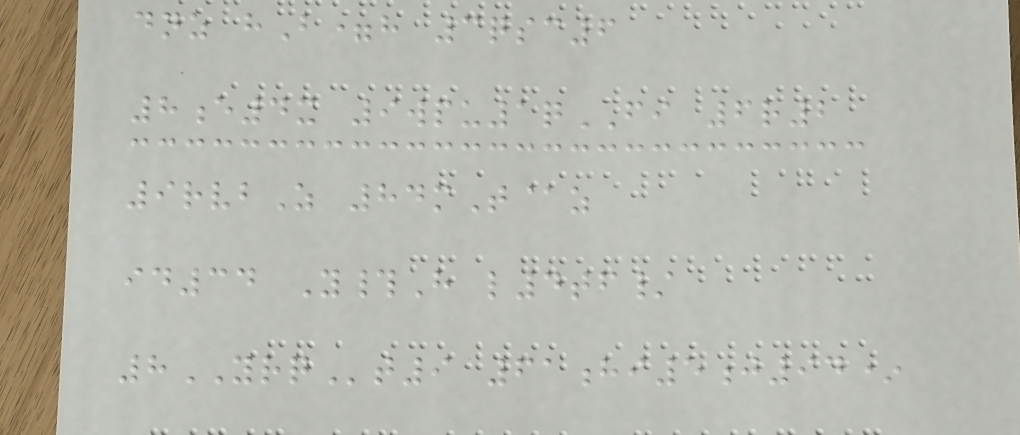dnz hB=h 3qsc6
8e4x 9wpu1qFI 6r2
9rvbZ 84mT@z
id34 Y#H l4tf/
8YRQt9 61hi5j94*
